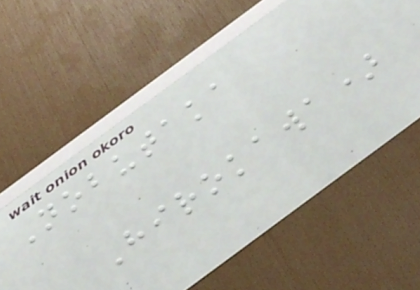Nobutaka
Hirokawa)
